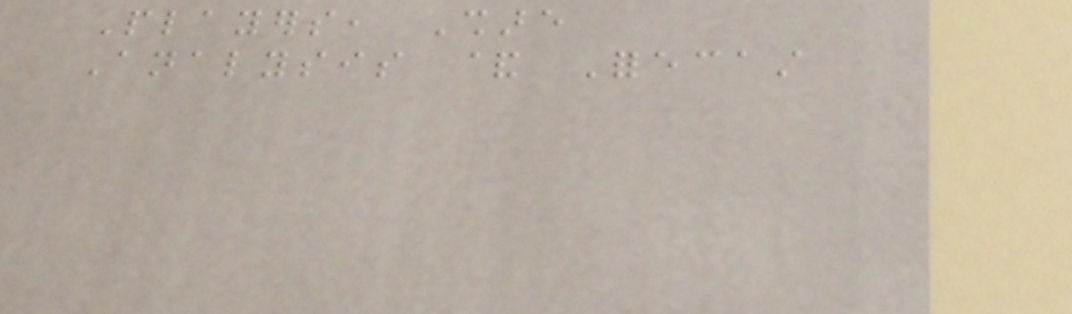Players, Share
Analysis & Forecast
